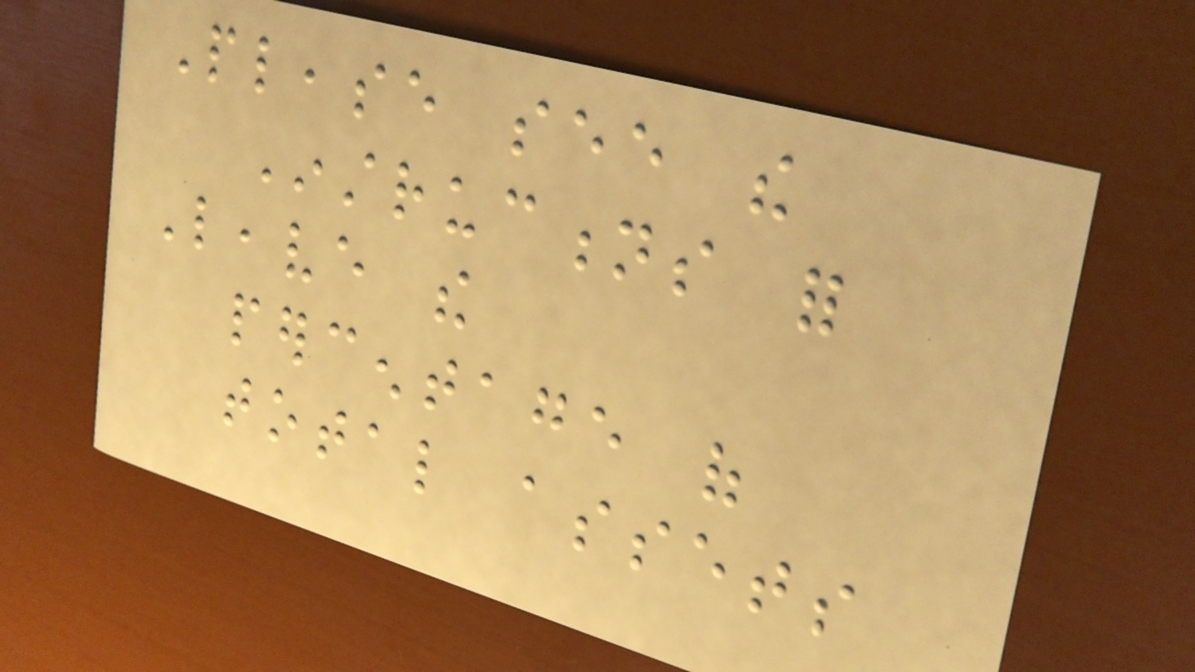Please see the
Instructions for
Leave the
percentage of
total assets
